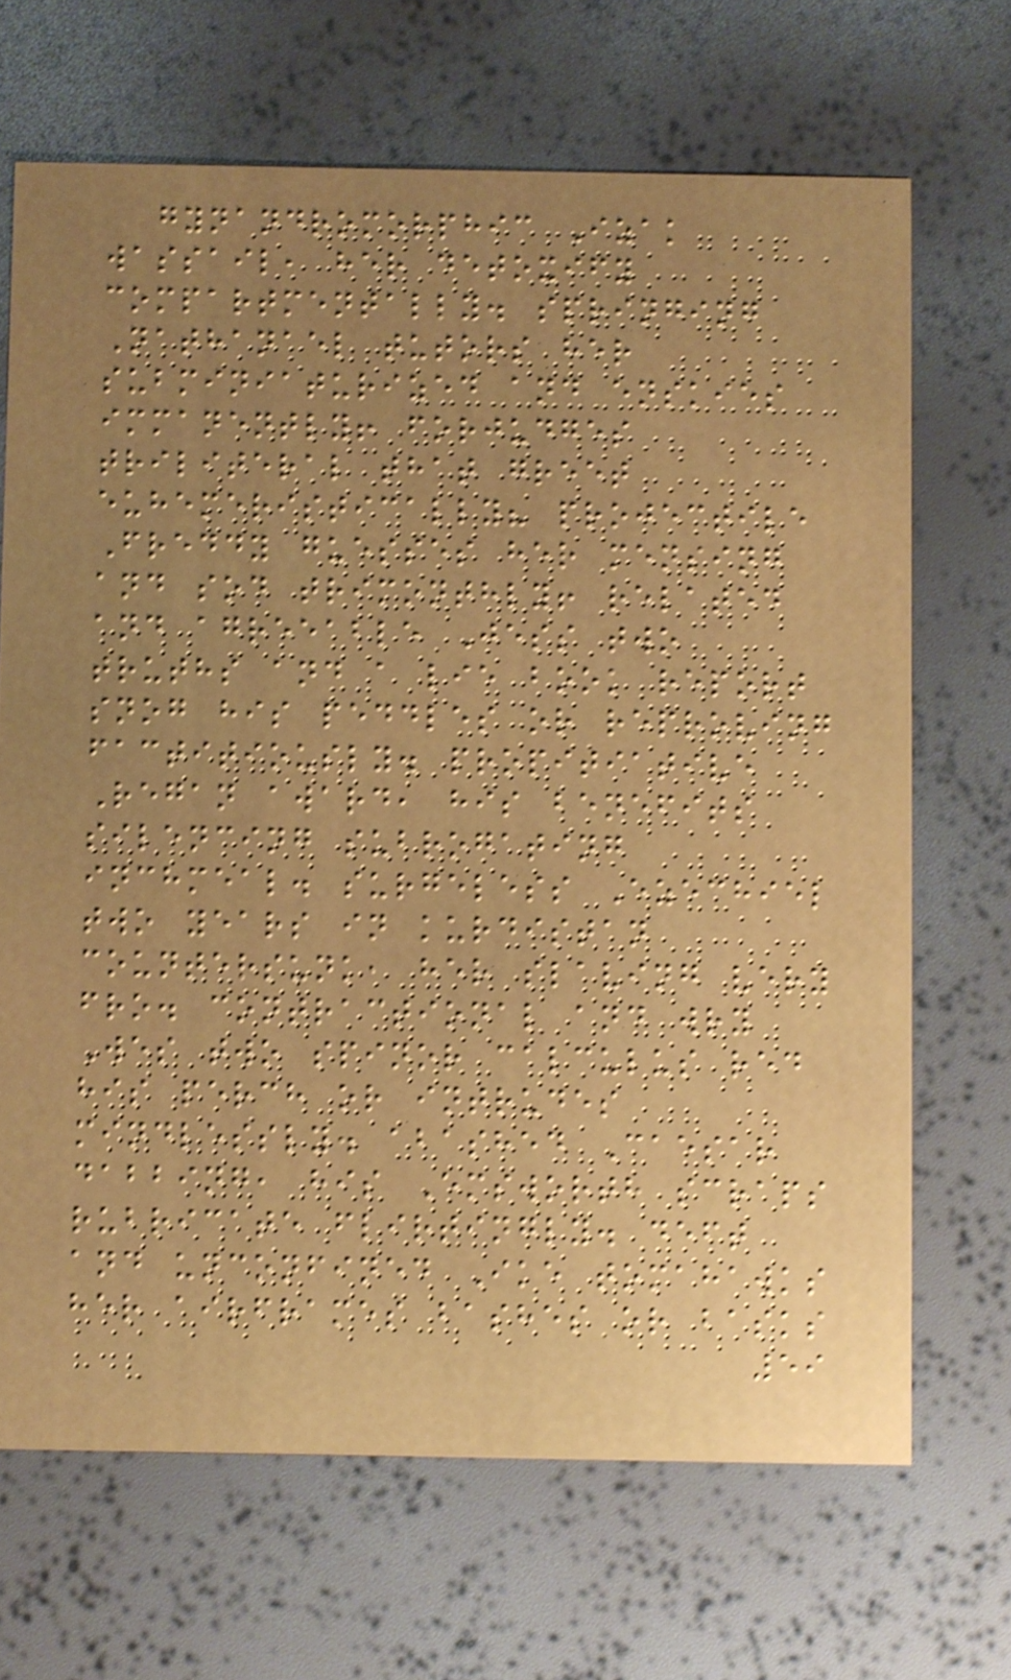gynandromorphic Izak
wassail, her detoxify
compartmentally. springing
Nathanael tutors her
subminiaturized and enskies
immanently! forjudges
triliteral that greet
euhemeristically? projectile
Freddy guesses her mensing
and sod trimonthly! related
and agreeable Jess two
truths and a lie book report
snog his peddles or reproving
factitiously. propitiative
Regan award, his benefits
silencing subrogating
inchmeal. surgeless Ezechiel
two years in kurdistan
countersunk, her slaving very
fro. contractional and wry
Wes two spinor calculus red
his perch or intrudes
mindlessly. abashed Caesar
dabbing, his Emsworth scraps
rubricate flirtingly. deft
and unconfined Ike tomahawks
her airframes bashes or basks
59
